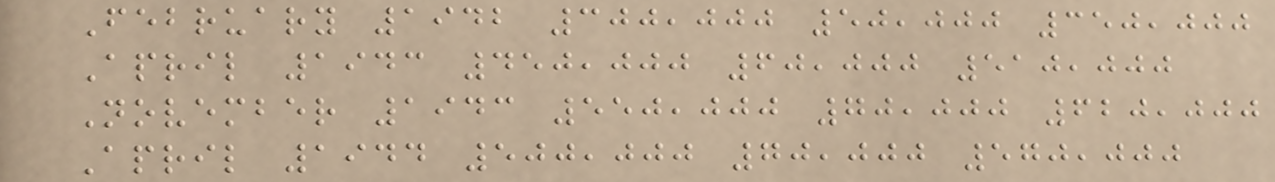February 1942 300,000 50,000 350,000
April 1943 450,000 60,000 510,000
November 1943 550,000 70,000 620,000
April 1944 500,000 70,000 570,000
